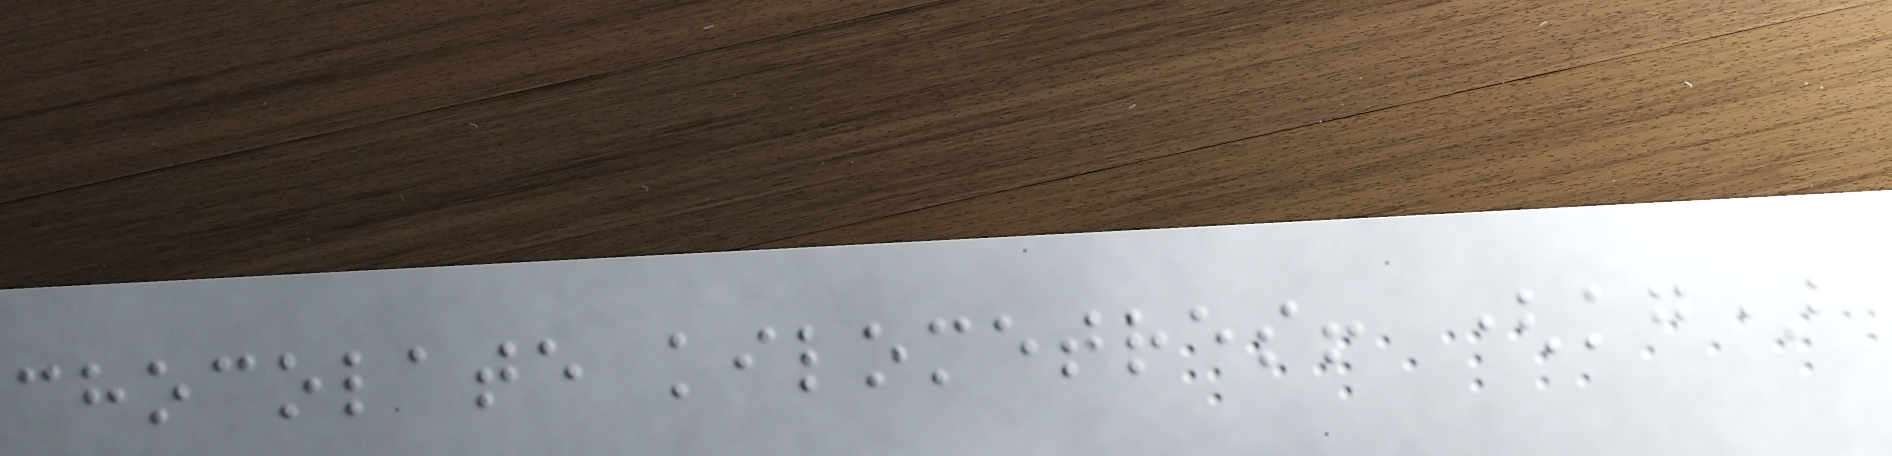chocolate kilometres! (kg)
